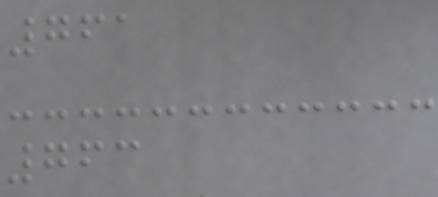761
763
